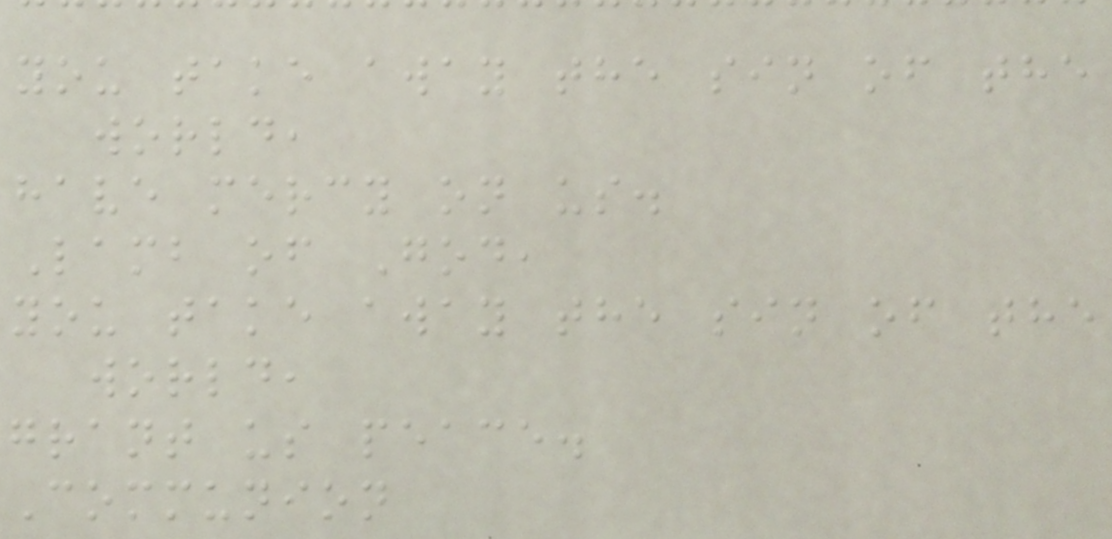you take away the sin of the
world,
have mercy on us.
Lamb of God,
you take away the sin of the
world,
grant us peace.
Communion
